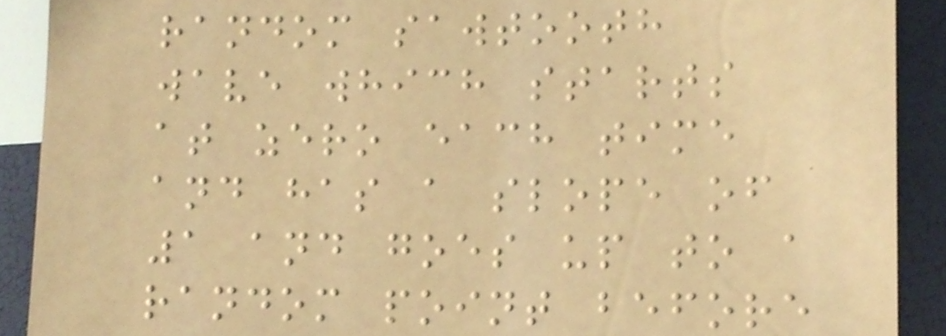random sawtooth
wave which starts
at zero each time
and has a slope of
1 and goes up to a
random point before
